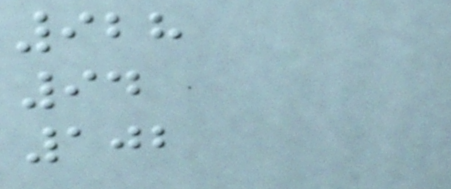928
94
102
